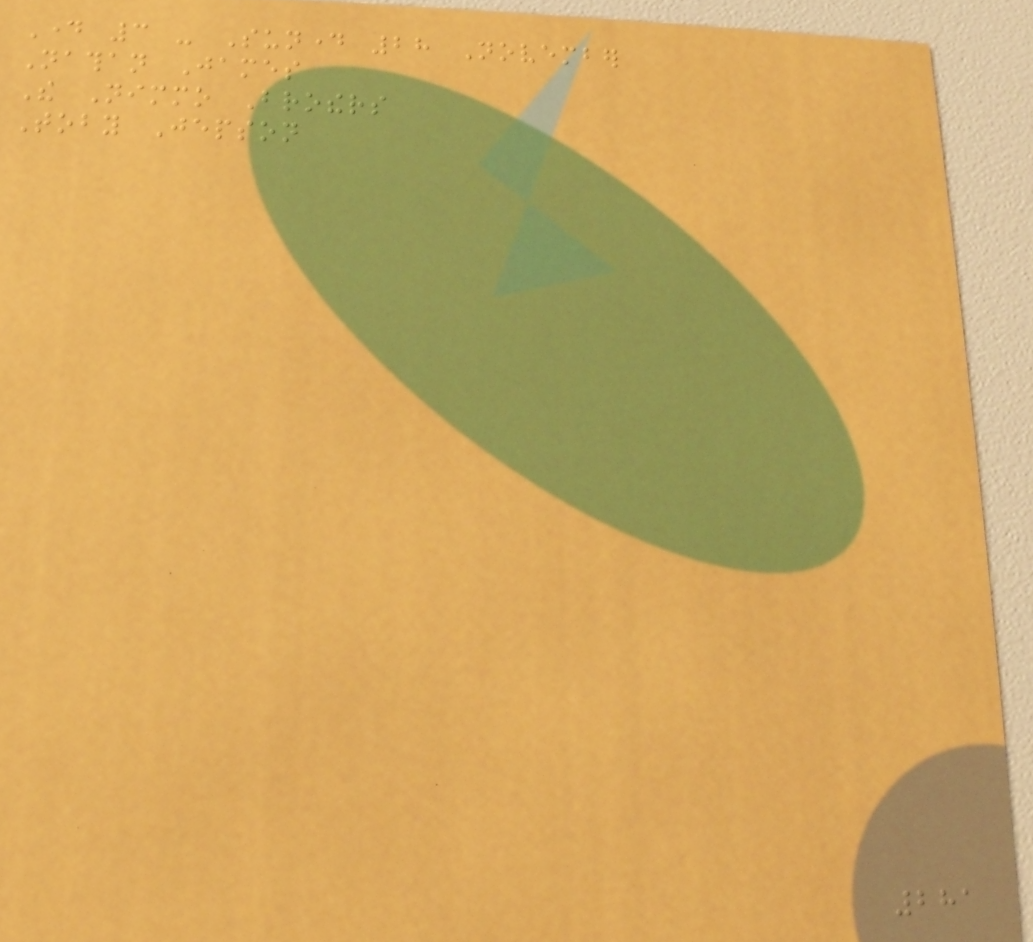Day 3 - Sunday 28 November
Nathan James
The Nimmo Brothers
Toby Jepson
281
